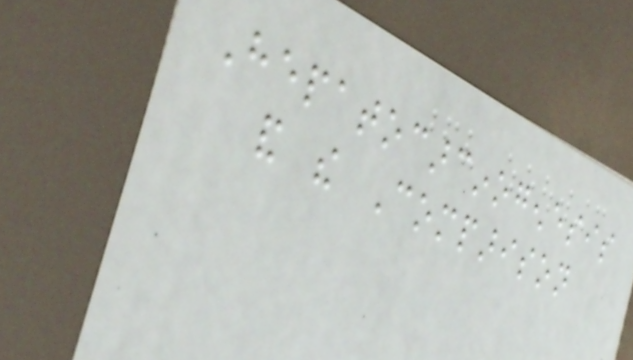Hepatocarcinogenesis
and the Comparison
